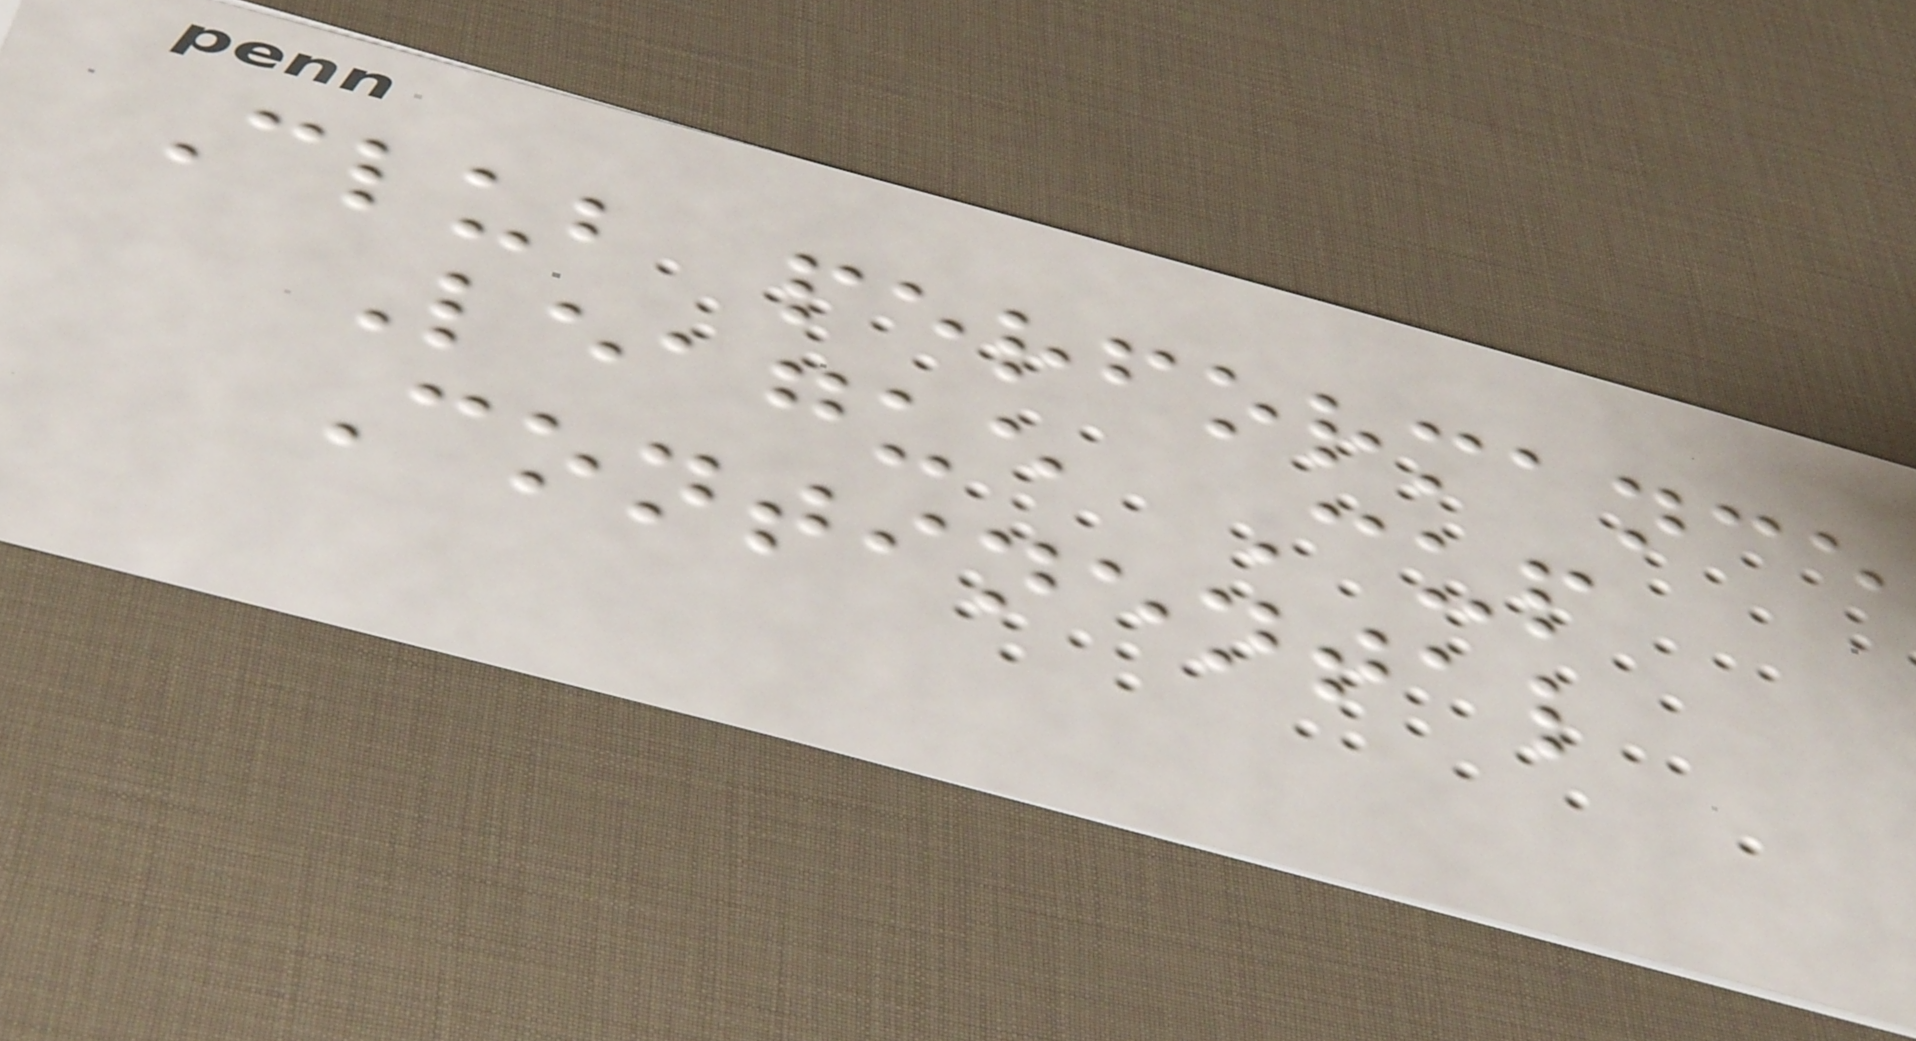Club performance
League Cup
Continental
